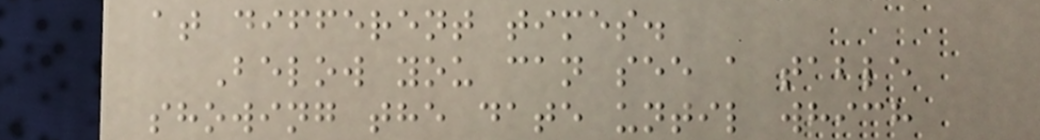at different times.
Below you can see a table
showing the date until which
